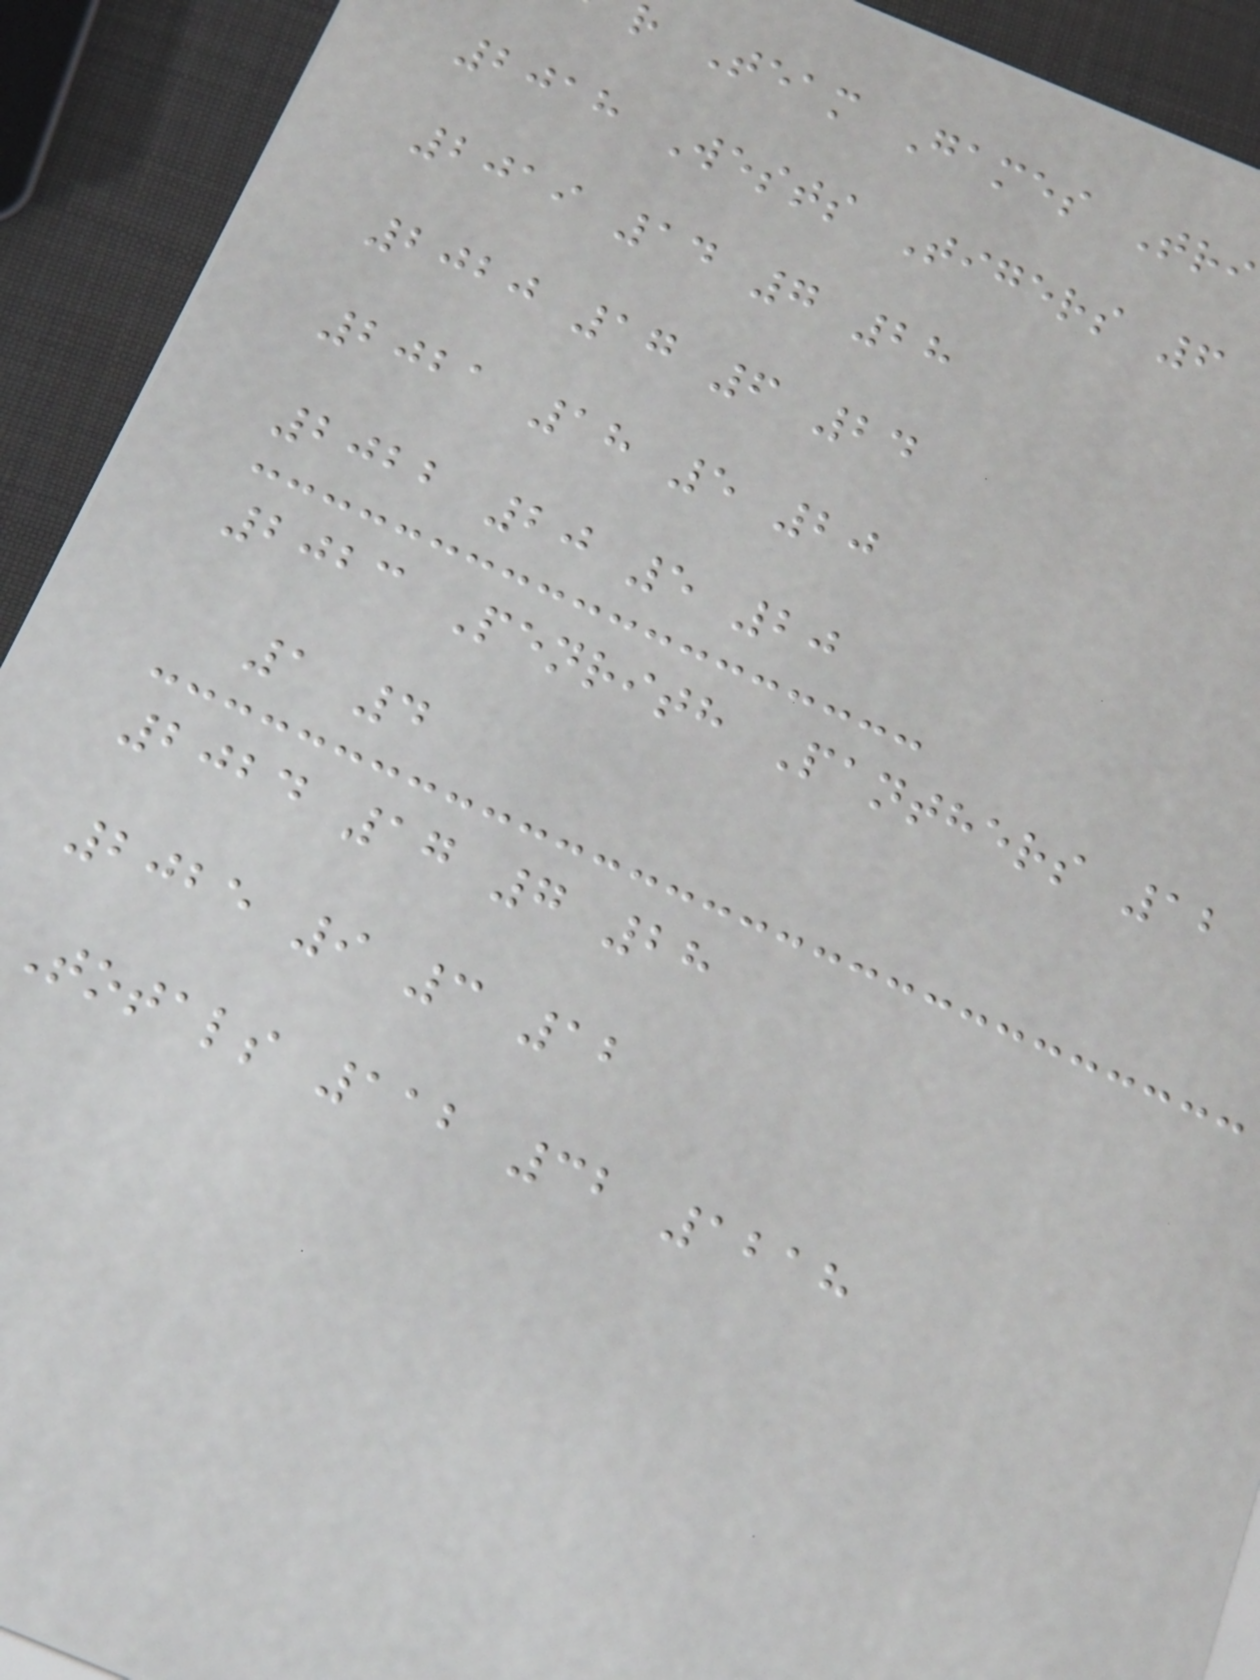r Team Games Tri
2018 Wests Tigers 6
2019 14 7 28
2020 17 6 24
2021 18 5 20
2022 20 5 20
2023 Penrith Panthers 12
1 4
2024 17 7 28
2025 9 3 12
Totals 112 32 1218
